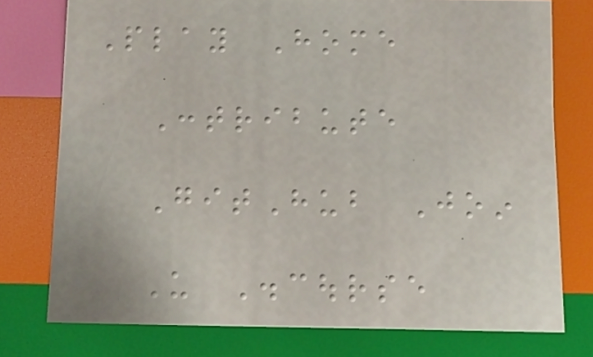Play Home
Contribute
GitHub Join
Us Discourse
